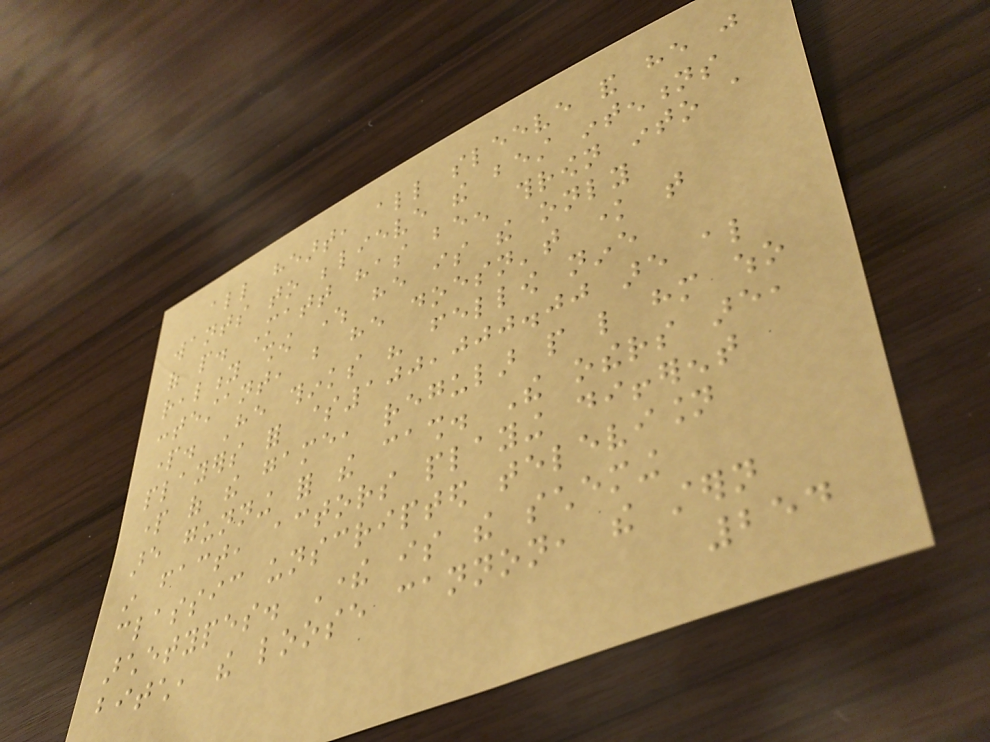all heart, all sleeve and he just
wants to believe the best intentions
of people. Matt has been thrown into a
reality show where he is the only
contestant, but he doesn't know that
part. He thinks his fellow nine
players for $100,000.00 are also
part of the game, regular people like him who
are gunning for the cash. The others are,
in fact, actors playing different
classic unscripted television
archetypes. There is the scheming
bitch, the loose cannon, the stern
254
